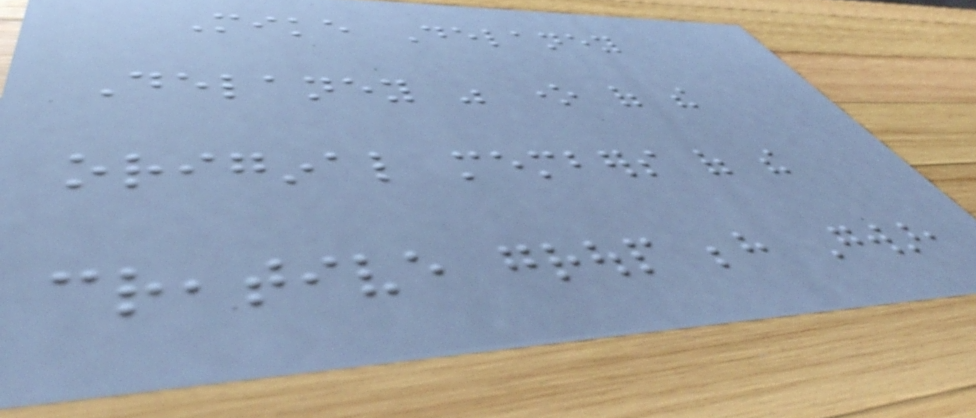Mike Delaney
Delaney was one of the
original members of the
creative group behind Gwar,
